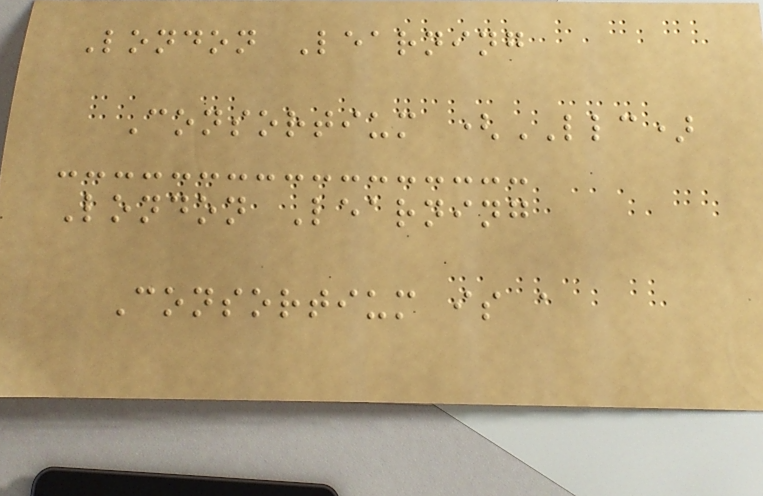London Learning
Consortium (LLC)
London Learning
Consortium is a
